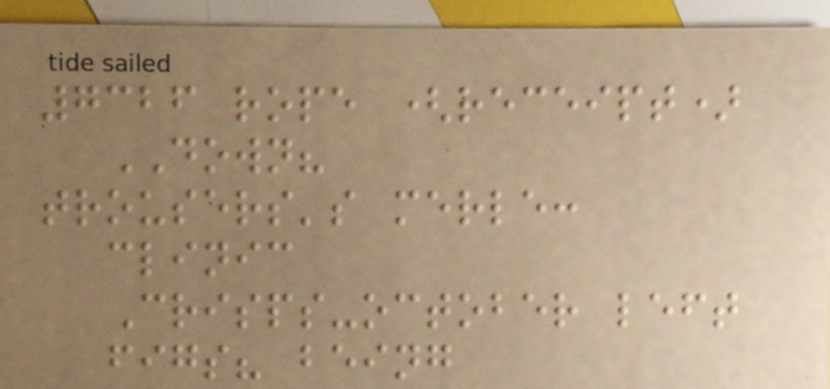7326 rope (receipt)
DOWN?
trousers's merle:
clinic
Crisps-october left
figs? being
